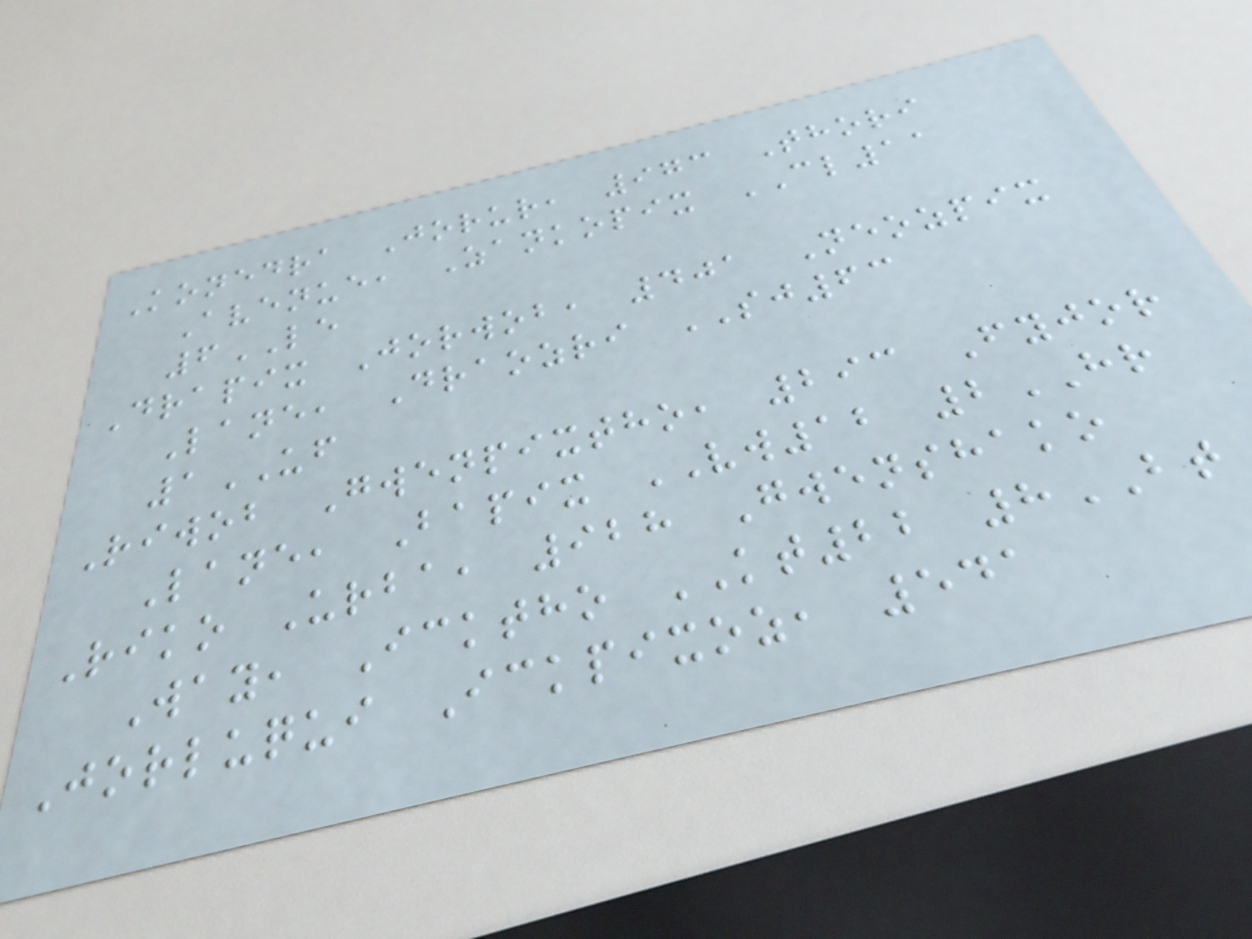Konedra Jorur, 973 Thori
Avenue, Zankopix CL11
6LE
Drapix Jorwob, 401 Neozpix
Lane, Draozri SJ63
1UF
Riwob Gwenpixtho, 293 Fyjor
Lane, Bapix VW12 2HR
Riko Urba, 928 Gwenshako
Way, Icktho KT22 8BT
Jorluqui Ickpixoz, 541
